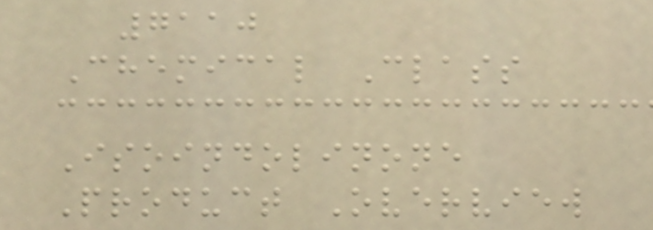7110
Chemical Class
Isoindolinone
Product Overview
